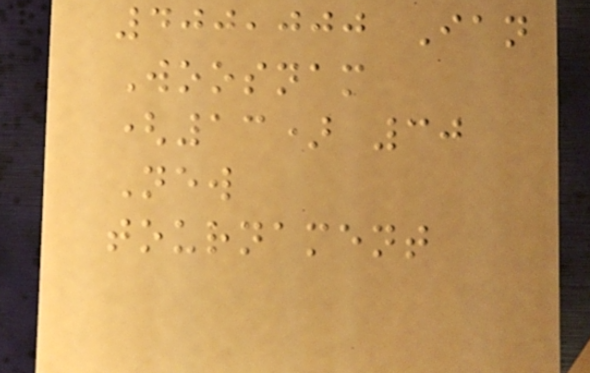400,000 Ian
Woosnam
(13) 30
New
tournament
